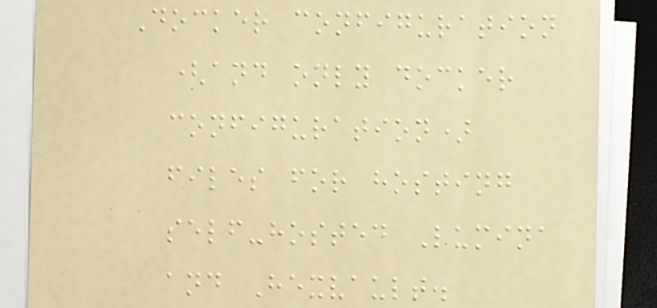Docker configuration
(and only docker
configuration)
files for hosting
self-hosted Lumina
and Hexvault.
